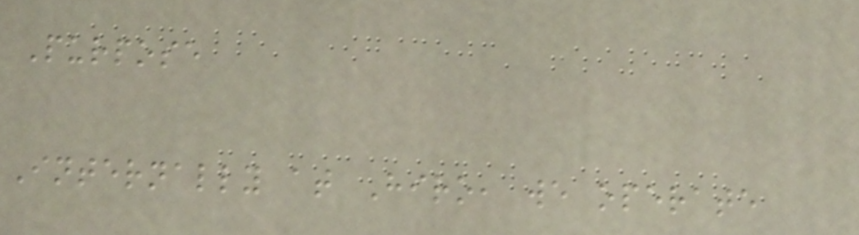Purpose
Internally at Hiro, we operate
